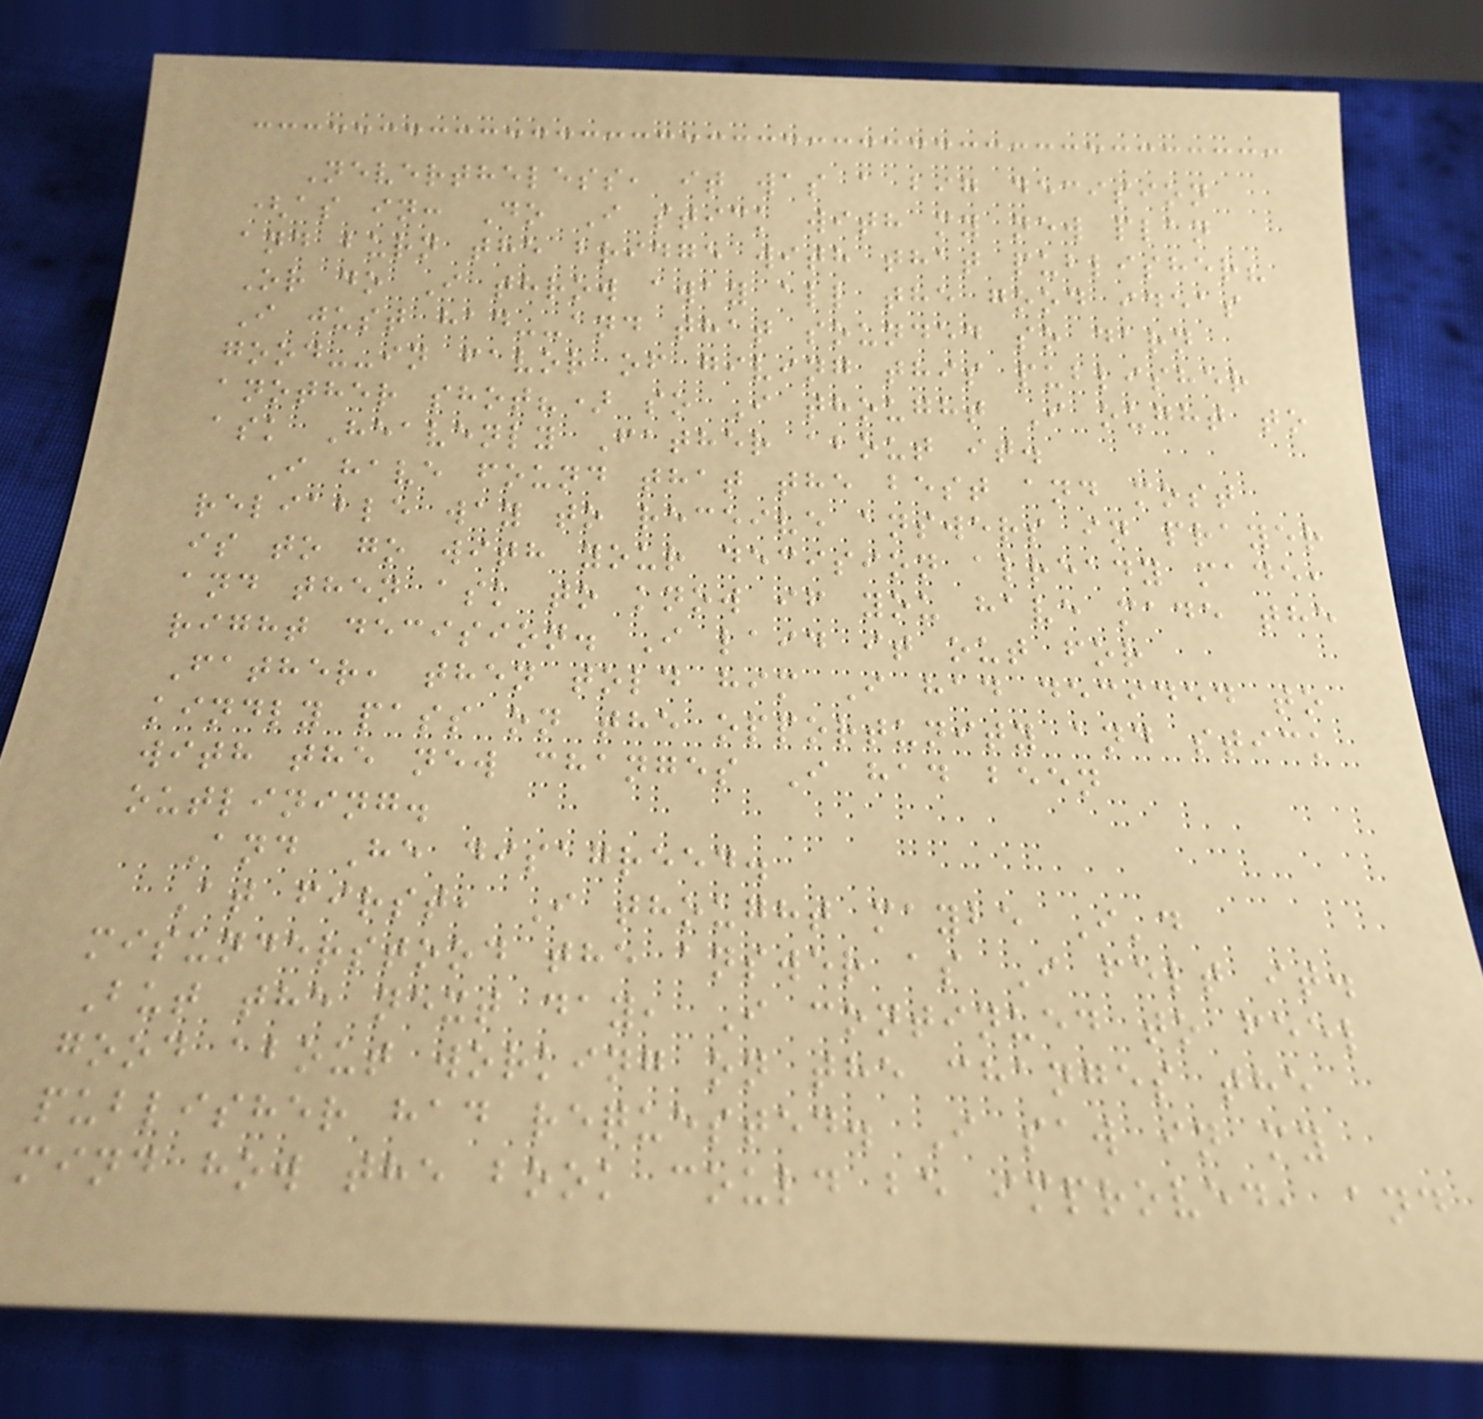Nevertheless, it was a big decision
(as in: Do I stick with my new plan
and burn the bridge with that publisher?
Or do I throw away all the good ideas
I just had--and that sounded so darn
good--in favor of giving this publisher
another shot?) so I thought I ought to
ask Heavenly Father about it.
I have found that the best and most
reliable way to receive answers in prayer
is to go with your decision already made,
and then ask to know if you have made the
right decision. I laid it out for
Father, then told him I had decided to
kindly pass on the opportunity and stick
with the new changes I had been
outlining.
And He disagreed.
At first, I thought maybe I'd
misunderstood the answer as I felt it.
But the next day, I continued to feel
good about working on the changes the
publisher had requested. I saw in my
mind how the book could be improved, and
